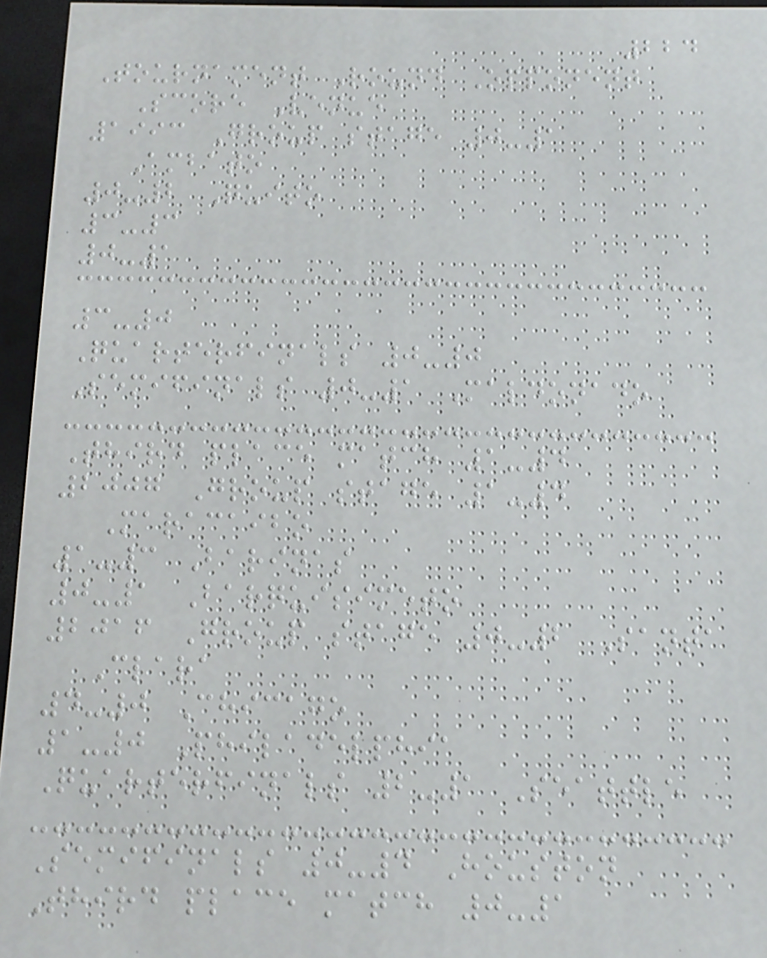224
Tournament Round Opponent
Score Venue
1993 Group stage 0-1
Ambato
0-2 Quito
3-3
0-1
3-0
Quarterfinals 0-0
Semifinals 0-1 Maldonado
Third place match 1-4
2007 Group stage 1-4
Maracaibo
1-3 Barinas
0-1 Barquisimeto
2016 Group stage 0-2 Santa
Clara
4-0 Chicago
1-0 Philadelphia
Quarterfinals 2-1 Seattle
Semifinals 0-4 Houston
Third place match 0-1
